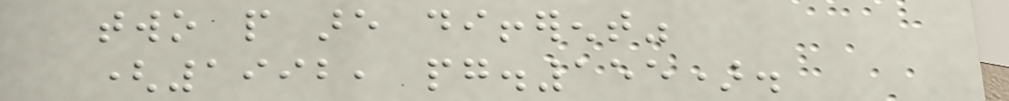two people are different"
(1992, pg.155).
